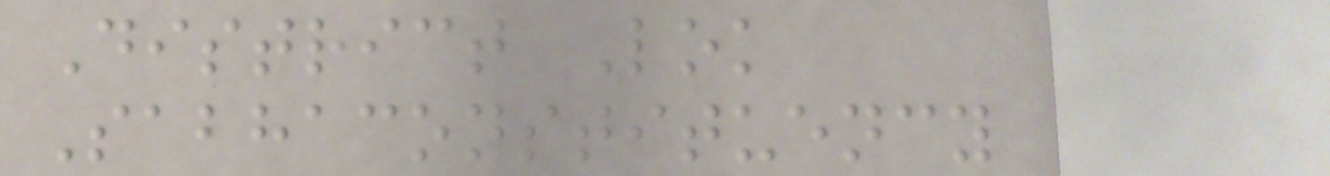District Lok
Sabhaconstituency
